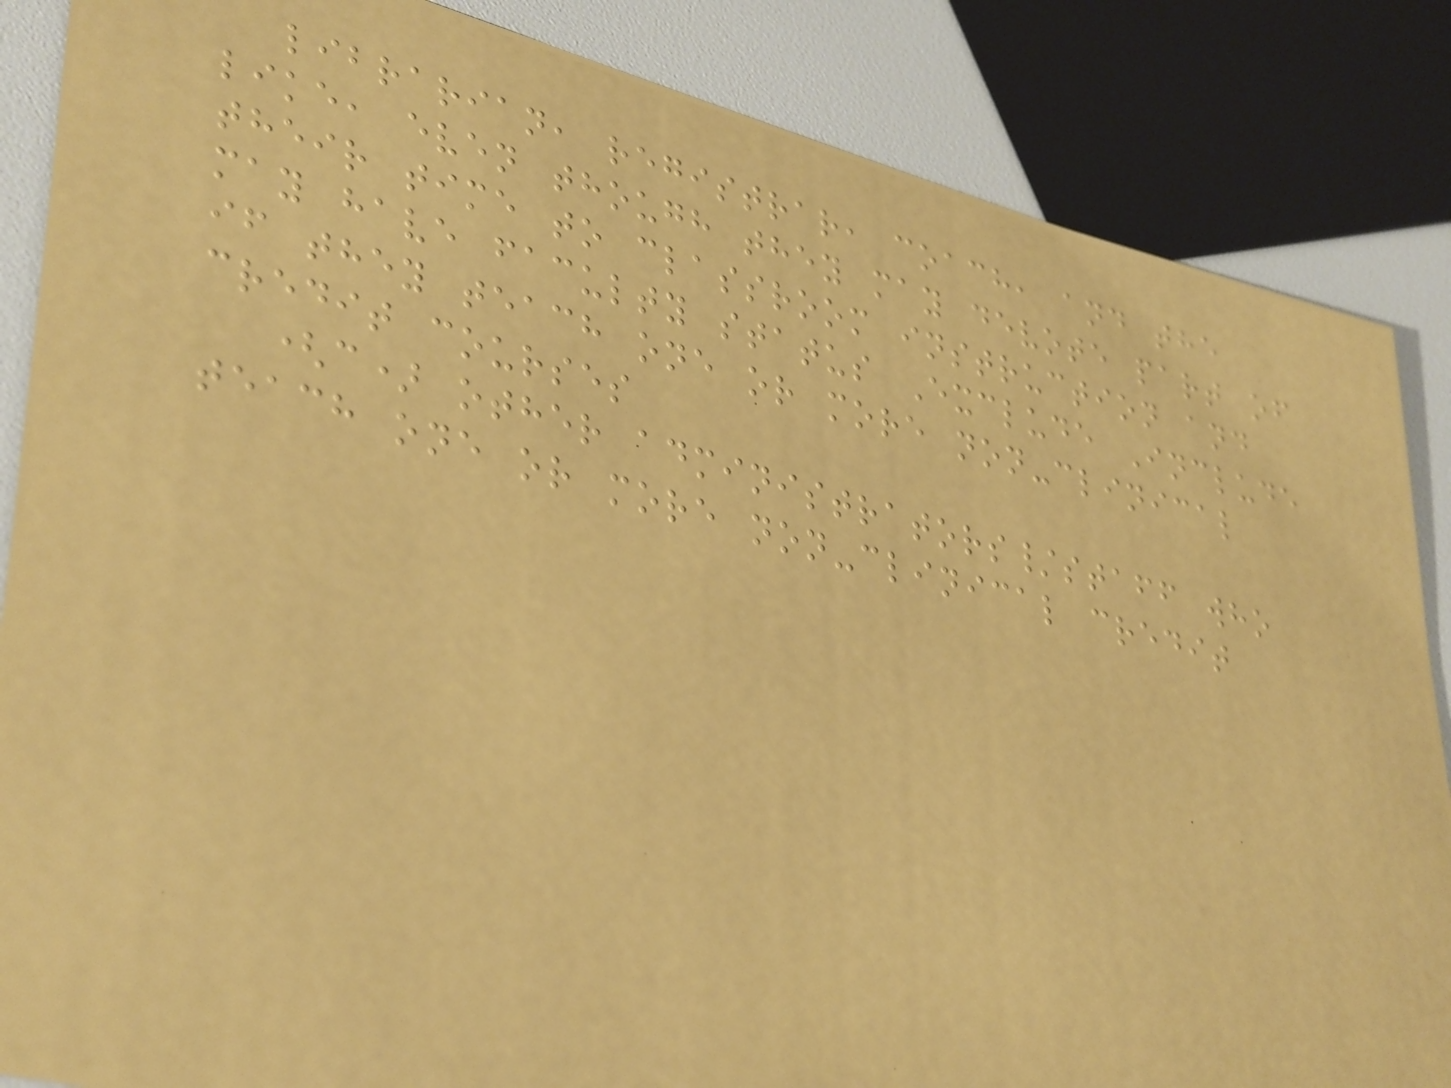librarian, registrar, coach, and the
like, even though they may devote part of
their time to classroom instruction and
may have faculty status Exclude Include
if they teach one or more non-clinical
credit courses
(c) other administrators/staff who
teach one or more non-clinical credit
